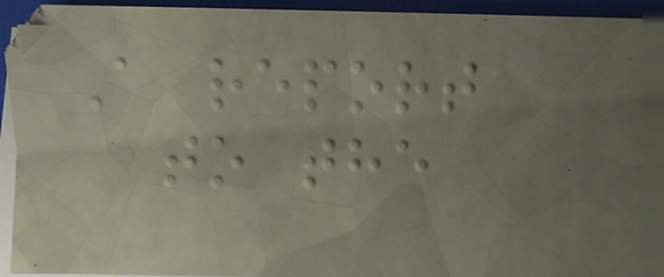A report
to the
